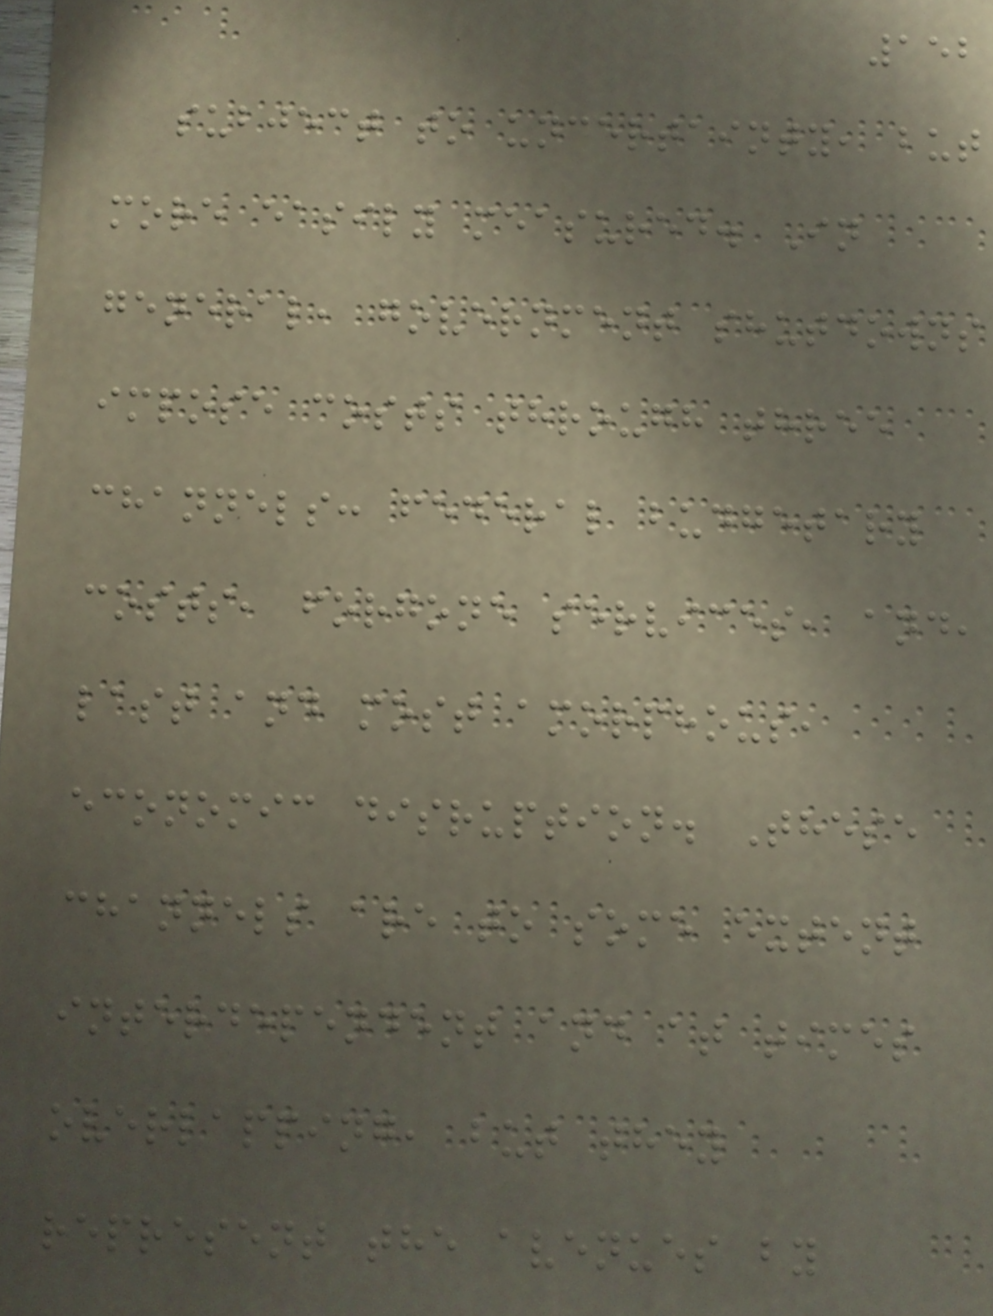152
subject to uncertainty, but
more easily measured. In
general, government shutdowns
impose costs through three
channels: federal budgetary
costs, forgone services, and,
last and most amorphous,
economic disruption. These
channels are to some extent
interdependent and at times
overlapping, but they
represent the avenues by
